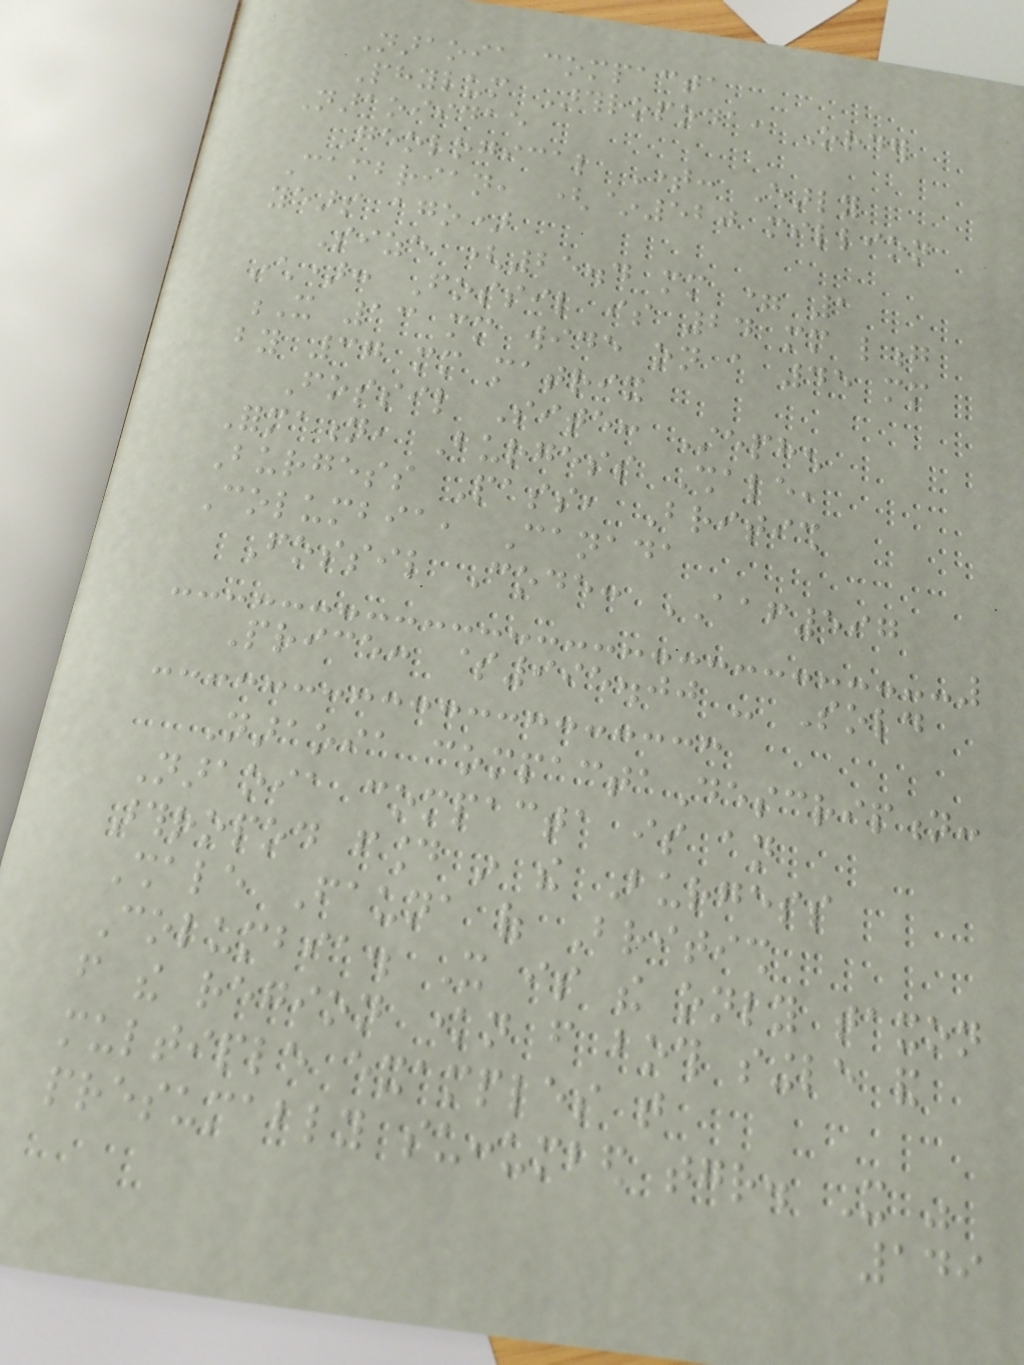Naraoia compacta
Phylum Arthropoda, Order
Naraoiidae
Geological Time: Early
Cambrian, (~520 million
years ago)
Size (25.4 mm = 1
inch): Fossil is 24 mm long
X 13 mm wide on a 45 mm
by 37 mm matrix
Fossil Site: Stephen
Formation, Burgess Shale,
Burgess Pass, British
Columbia, Canada
Fossil Code: AAF597
Price: $995.00 - Sold
Naraoia compactaDescription:
Naraoia compacta is an
arthropod found in the Burgess
Shale Fauna of British
Columbia. It is the only taxon
from the region known from both single and
multiple examples that
presumably succumbed together. It was
149
